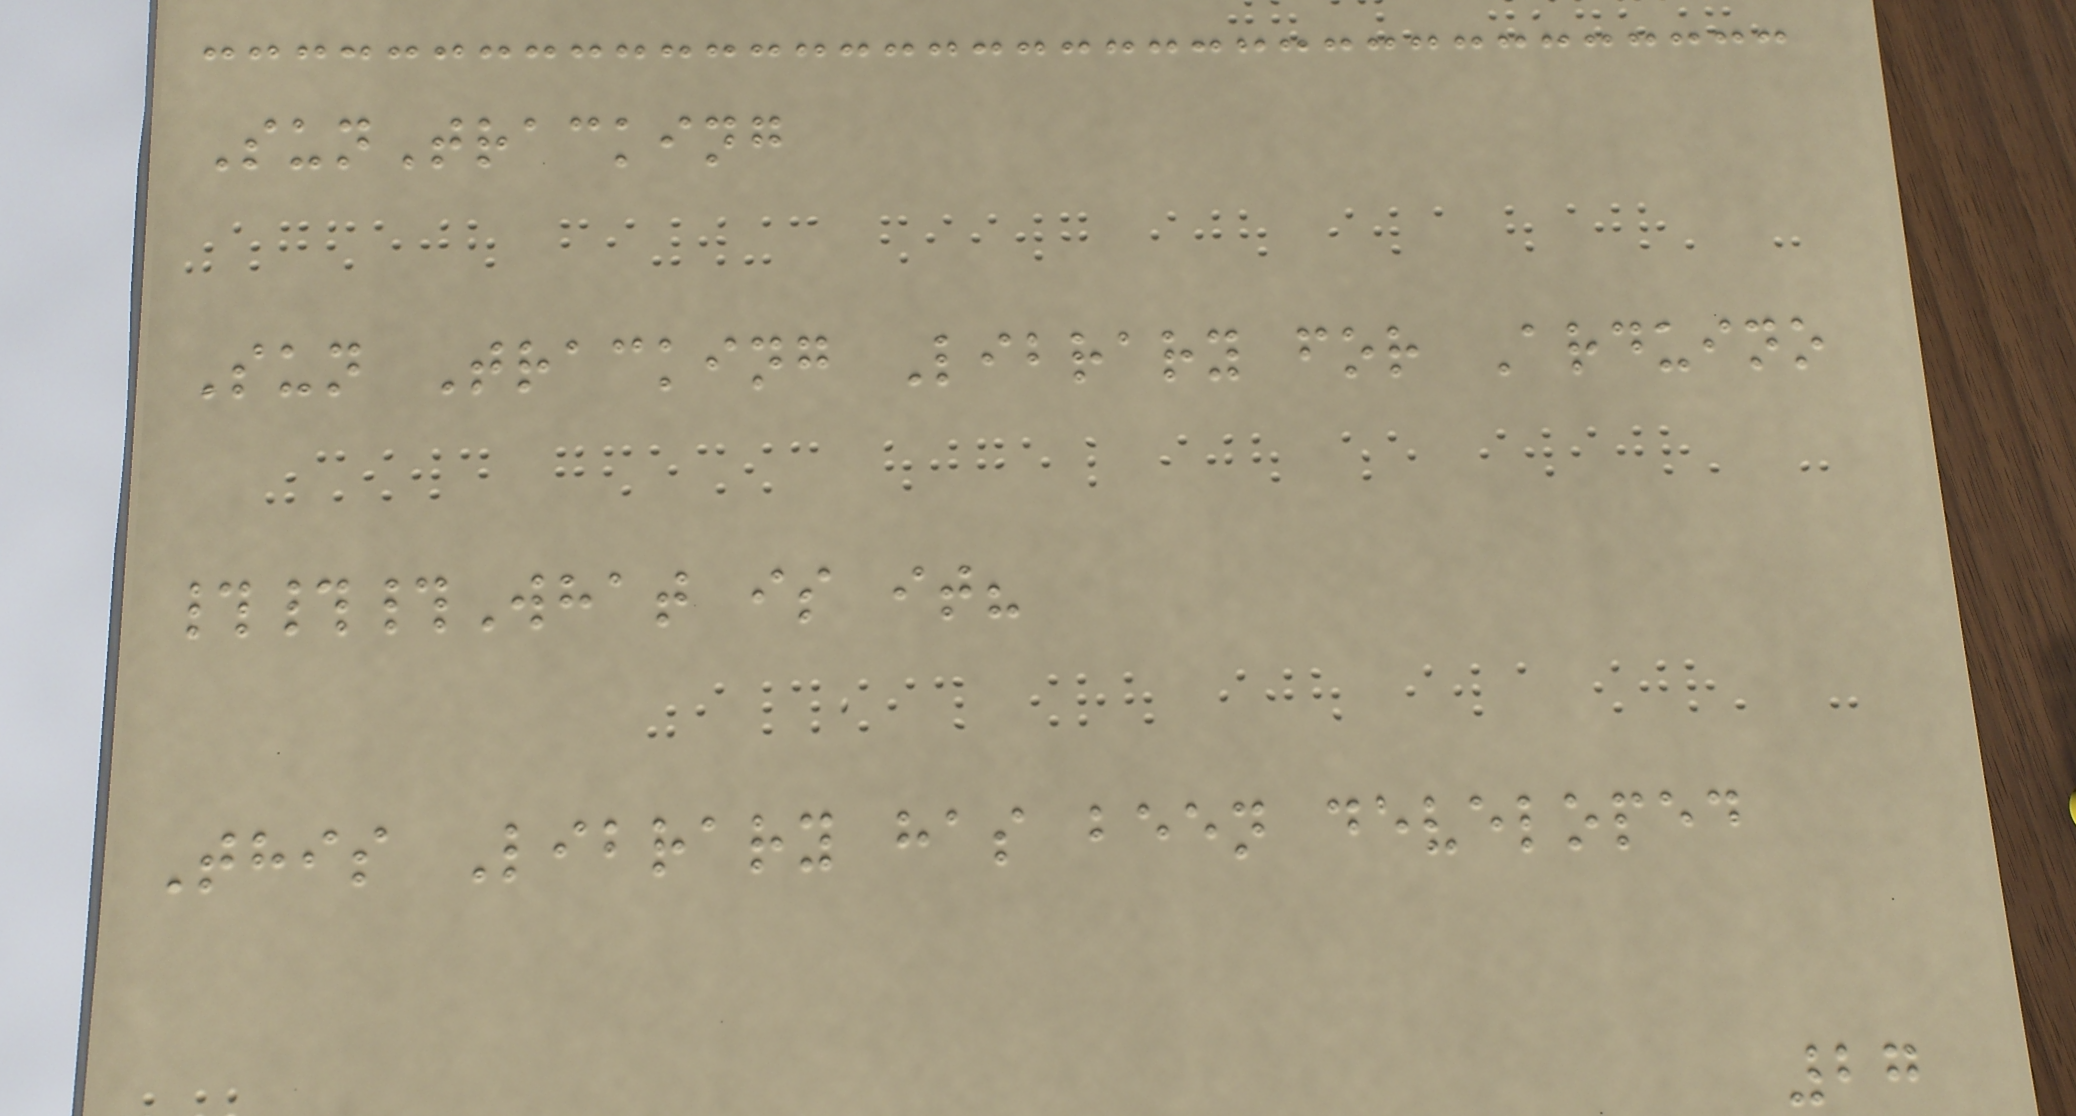SunTracking
Sun Tracking Library for Arduino
###What is it?
This Library has been developed
27
